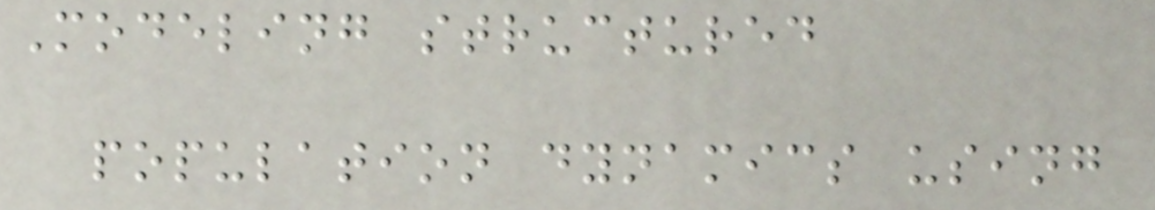Modeling structured
population dynamics using
